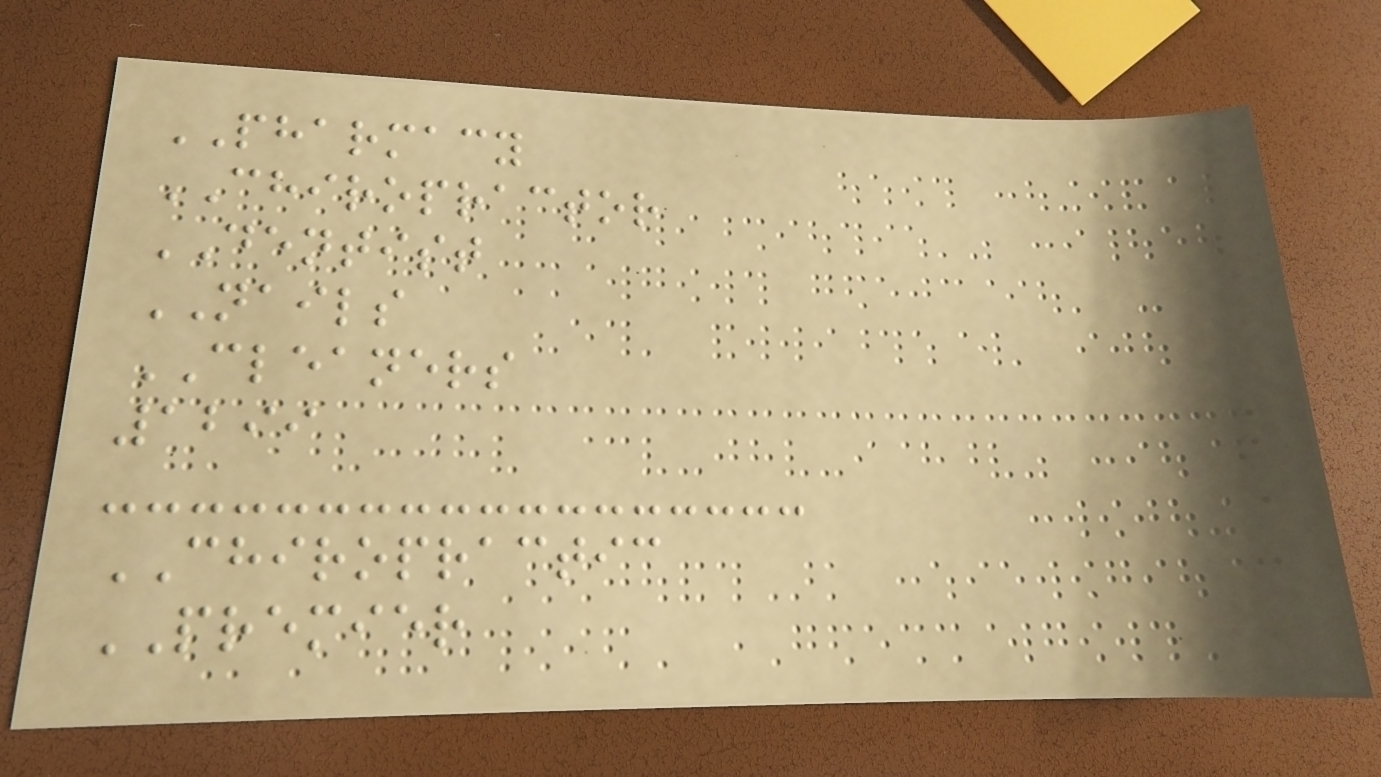PHARMACY
CHIROPRACTOR
DENTIST
NAILS
CLEANERS
1299
CHIROPRACTIC
PREMIER
